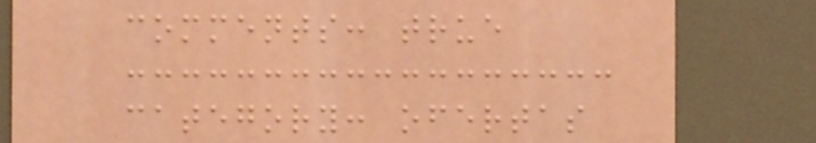comments: true
category: ofertas
